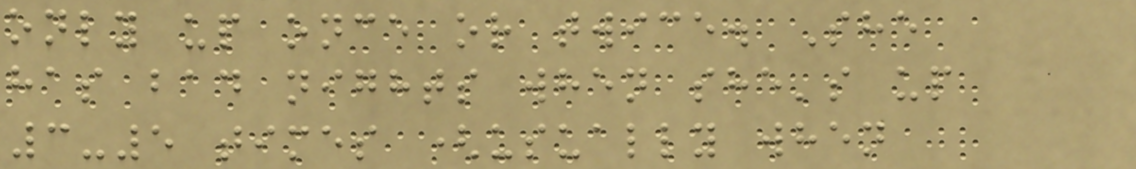only up once or twice. She
has bad nights when she's up
3-5 times (usually when
